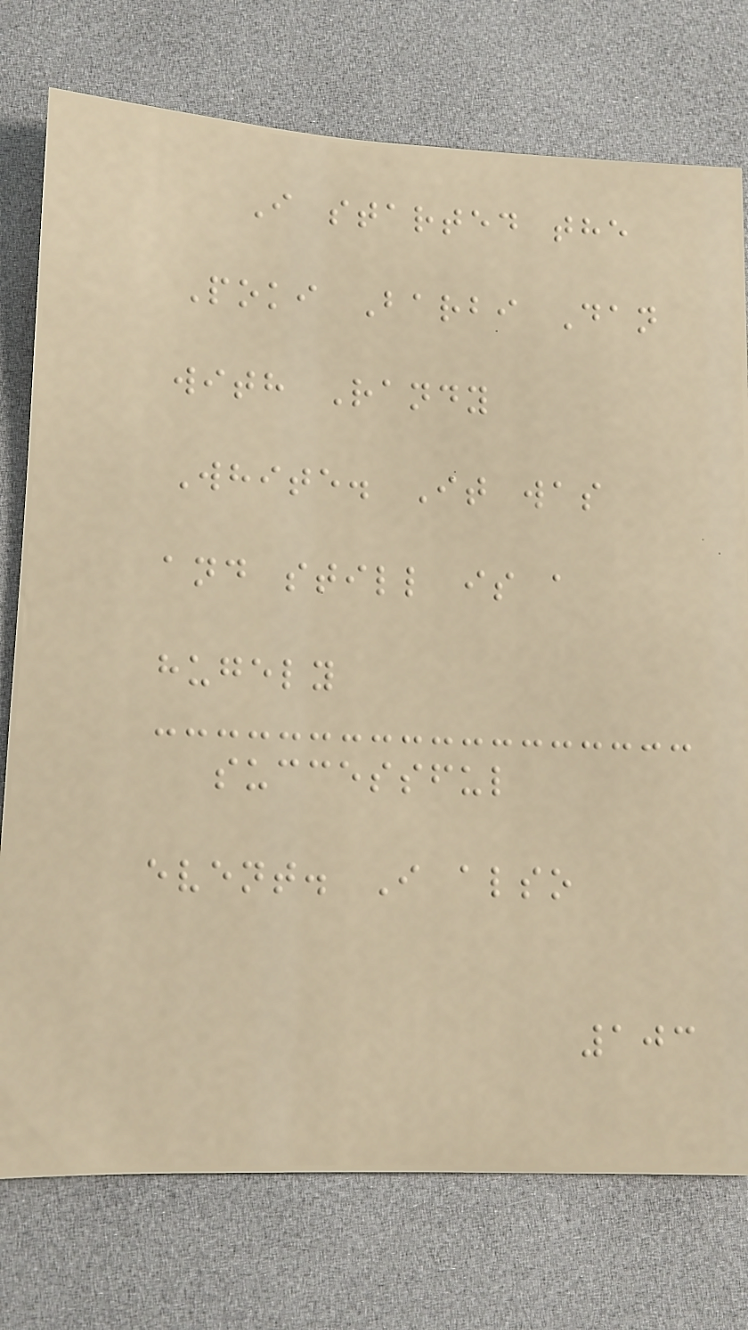I started the
Poki Barbi Dan
with Randy
White. It was
and still is a
hugely
successful
event. I also
103
